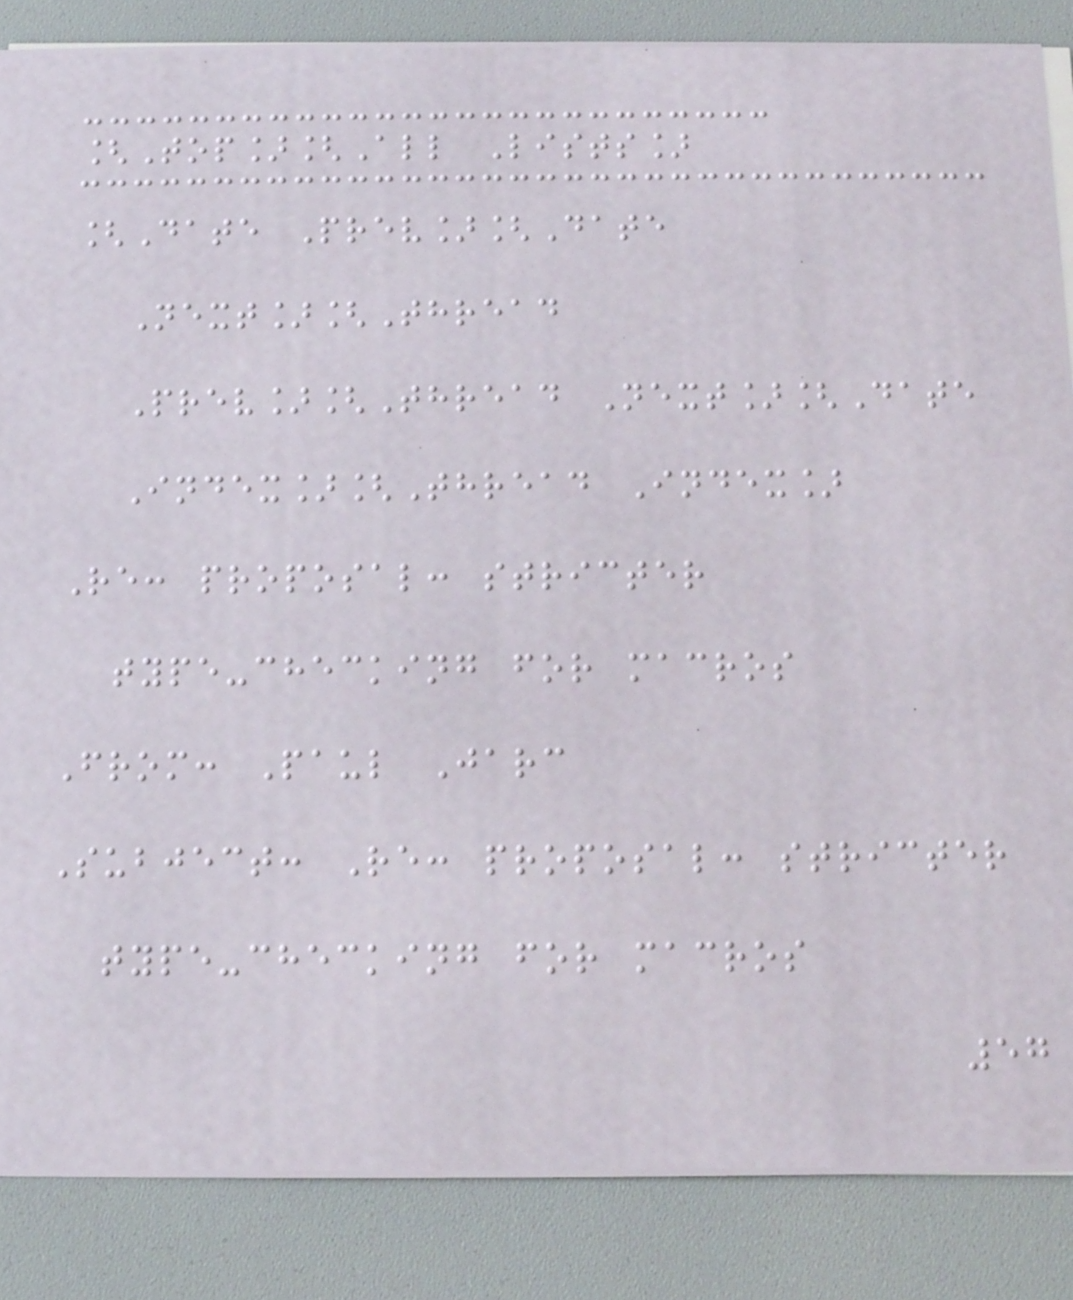[Top][All Lists]
[Date Prev][Date
Next][Thread
Prev][Thread Next][Date
Index][Thread Index]
Re: proposal: stricter
type-checking for macros
From: Paul Jarc
Subject: Re: proposal: stricter
type-checking for macros
57
